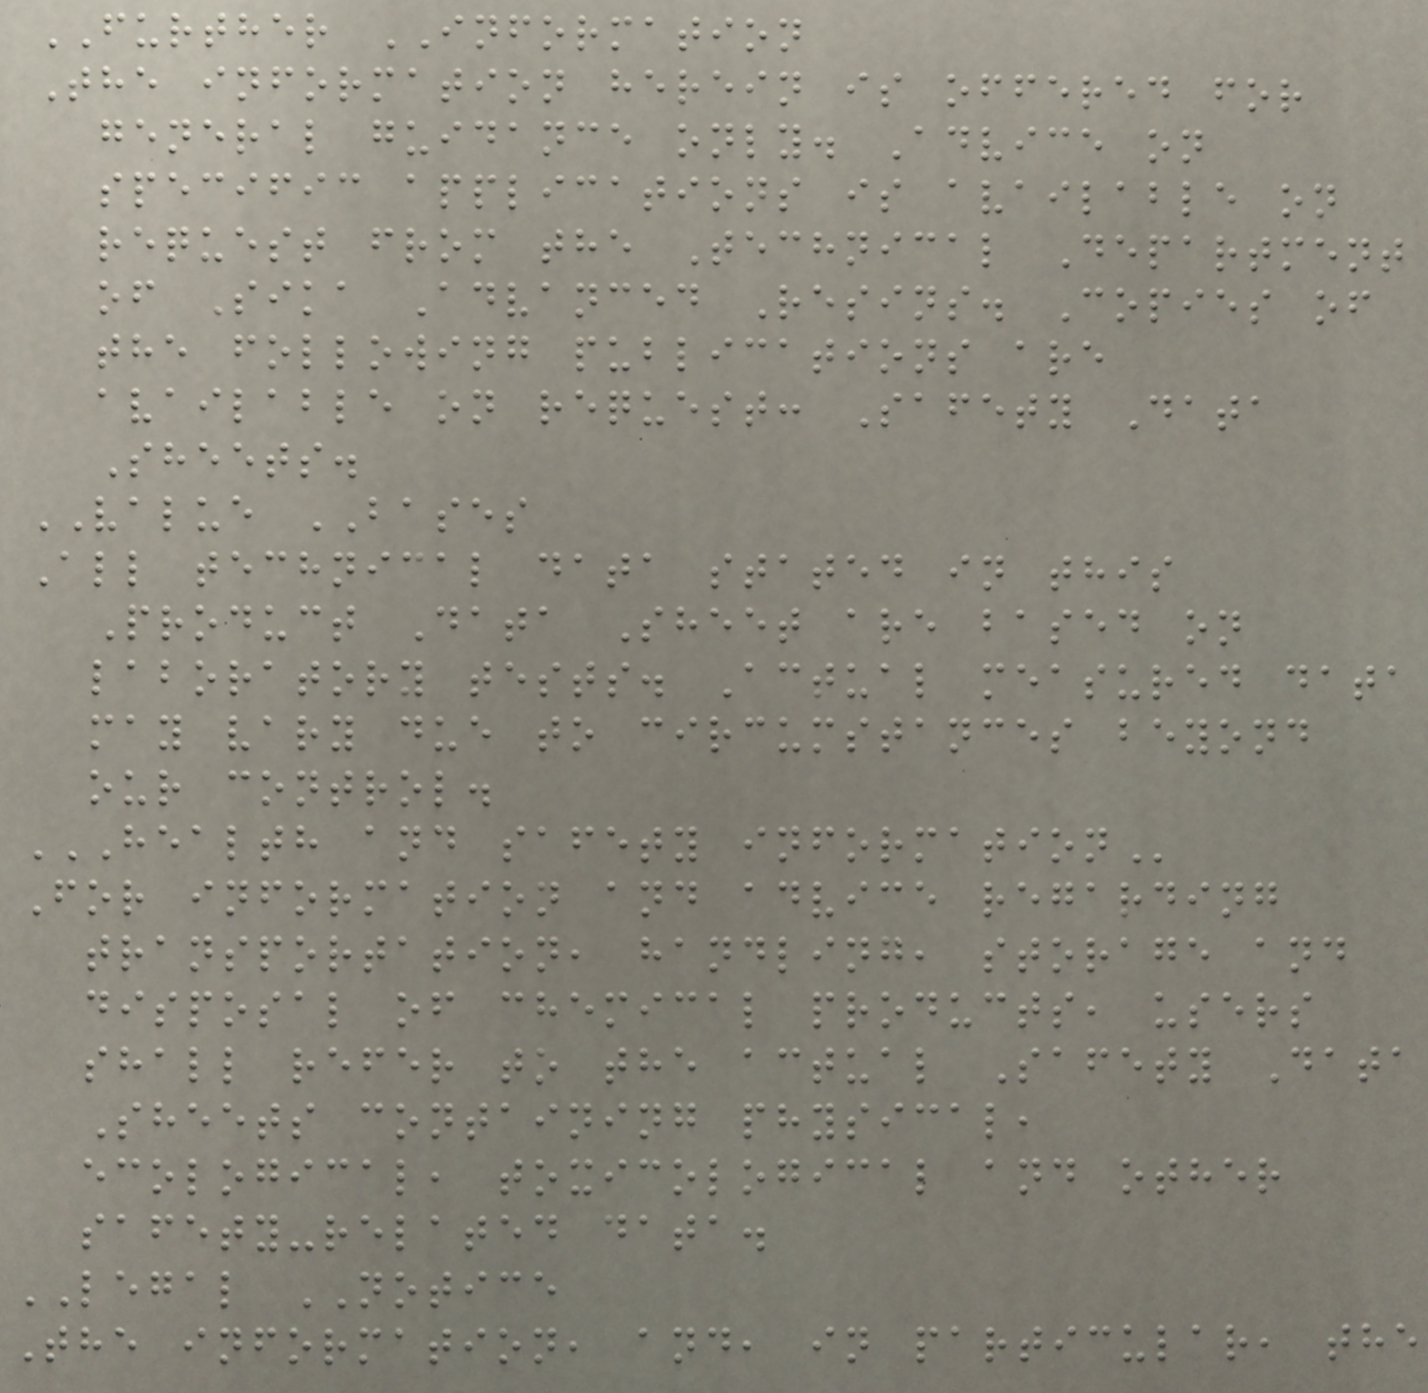FURTHER INFORMATION
The information herein is offered for
general guidance only. Advice on
specific applications is available on
request from the Technical Department
of Sika Advanced Resins. Copies of
the following publications are
available on request: Safety Data
Sheets.
VALUE BASES
All technical data stated in this
Product Data Sheet are based on
laboratory tests. Actual measured data
may vary due to circumstances beyond
our control.
HEALTH AND SAFETY INFORMATION
For information and advice regarding
transportation, handling, storage and
disposal of chemical products, users
shall refer to the actual Safety Data
Sheets containing physical,
ecological, toxicological and other
safety-related data.
LEGAL NOTICE
The information, and, in particular, the
